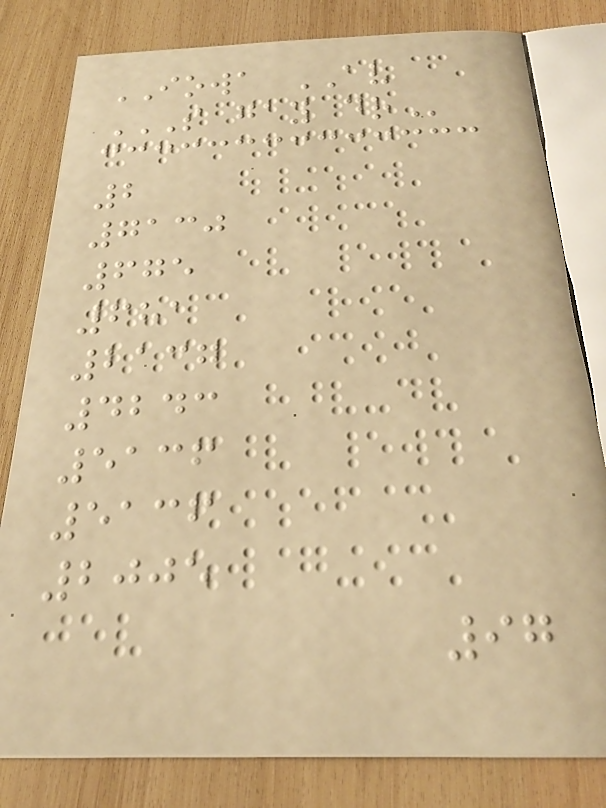IOWA AV
S GAY DR
2
7130
675
681
2137
4243
5136
5136
2005
97
